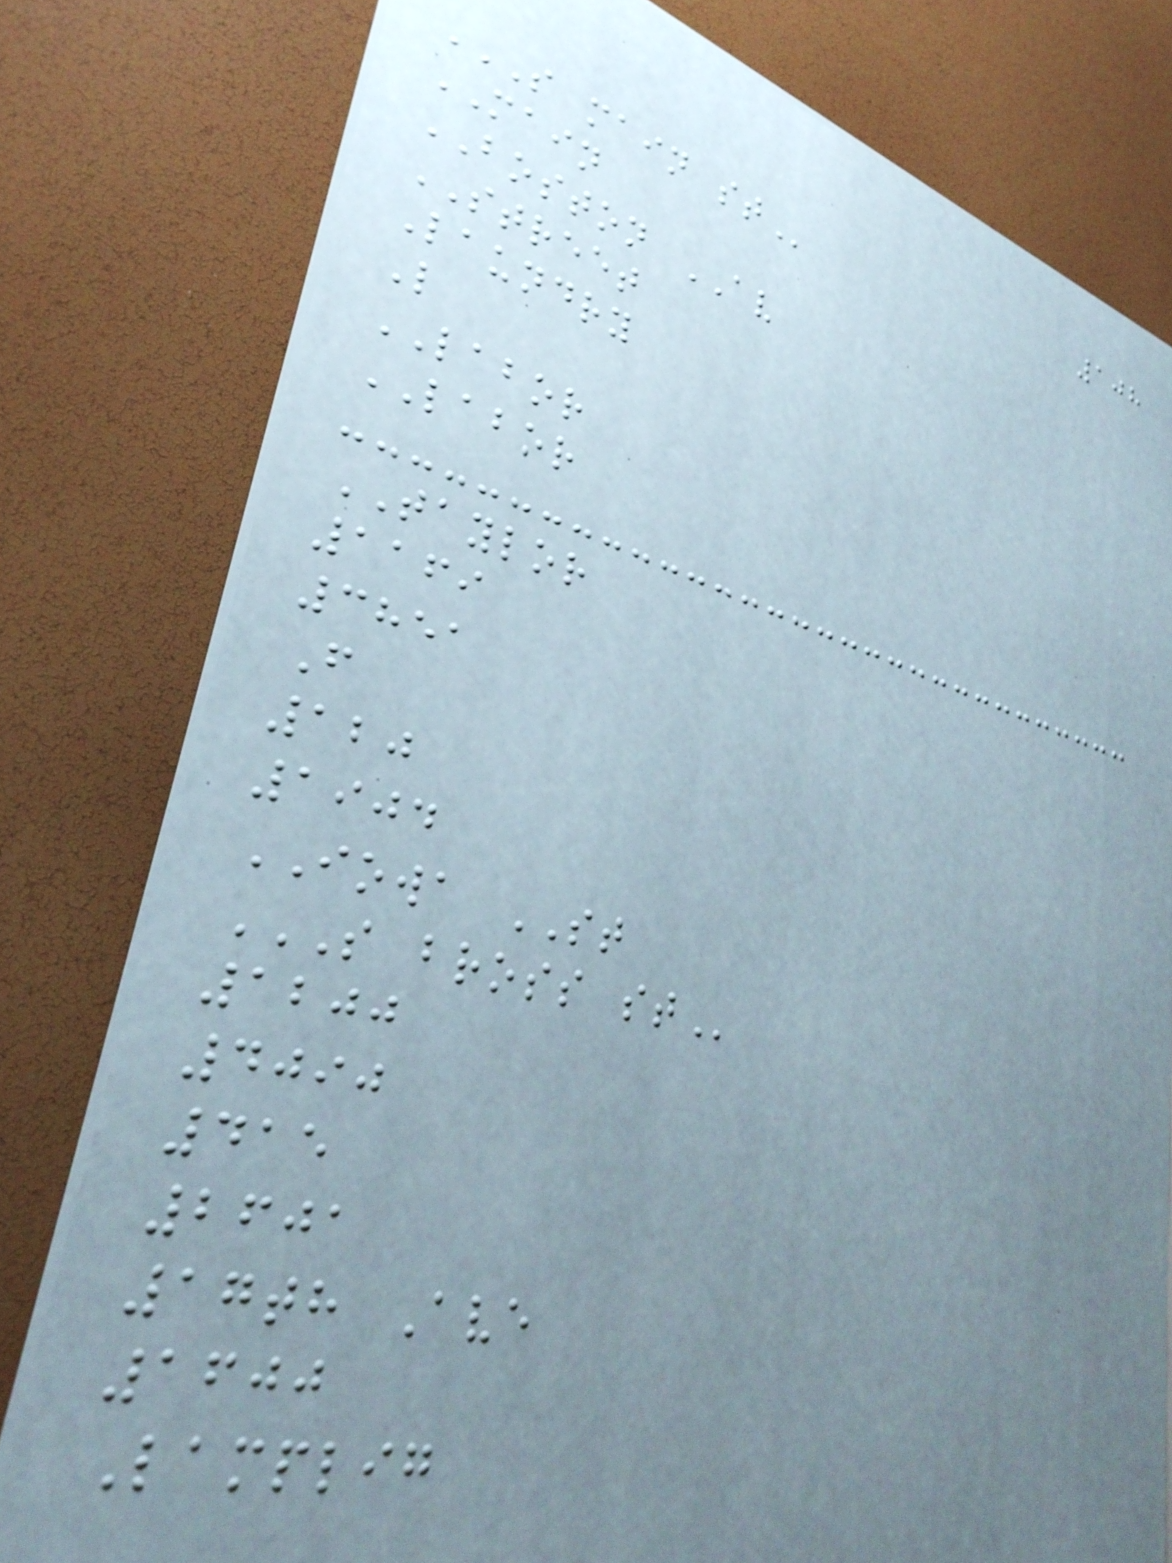108
S MAIN ST
MAIN
BOSTON AV
STREET
Laundry
L
LABOR
LABOR
TAYLOR
1169
3851
F
120
1904
IOWA ST
S BROSS ST
1200
4090
415
2601
17th Ave
1600
Lamplig
